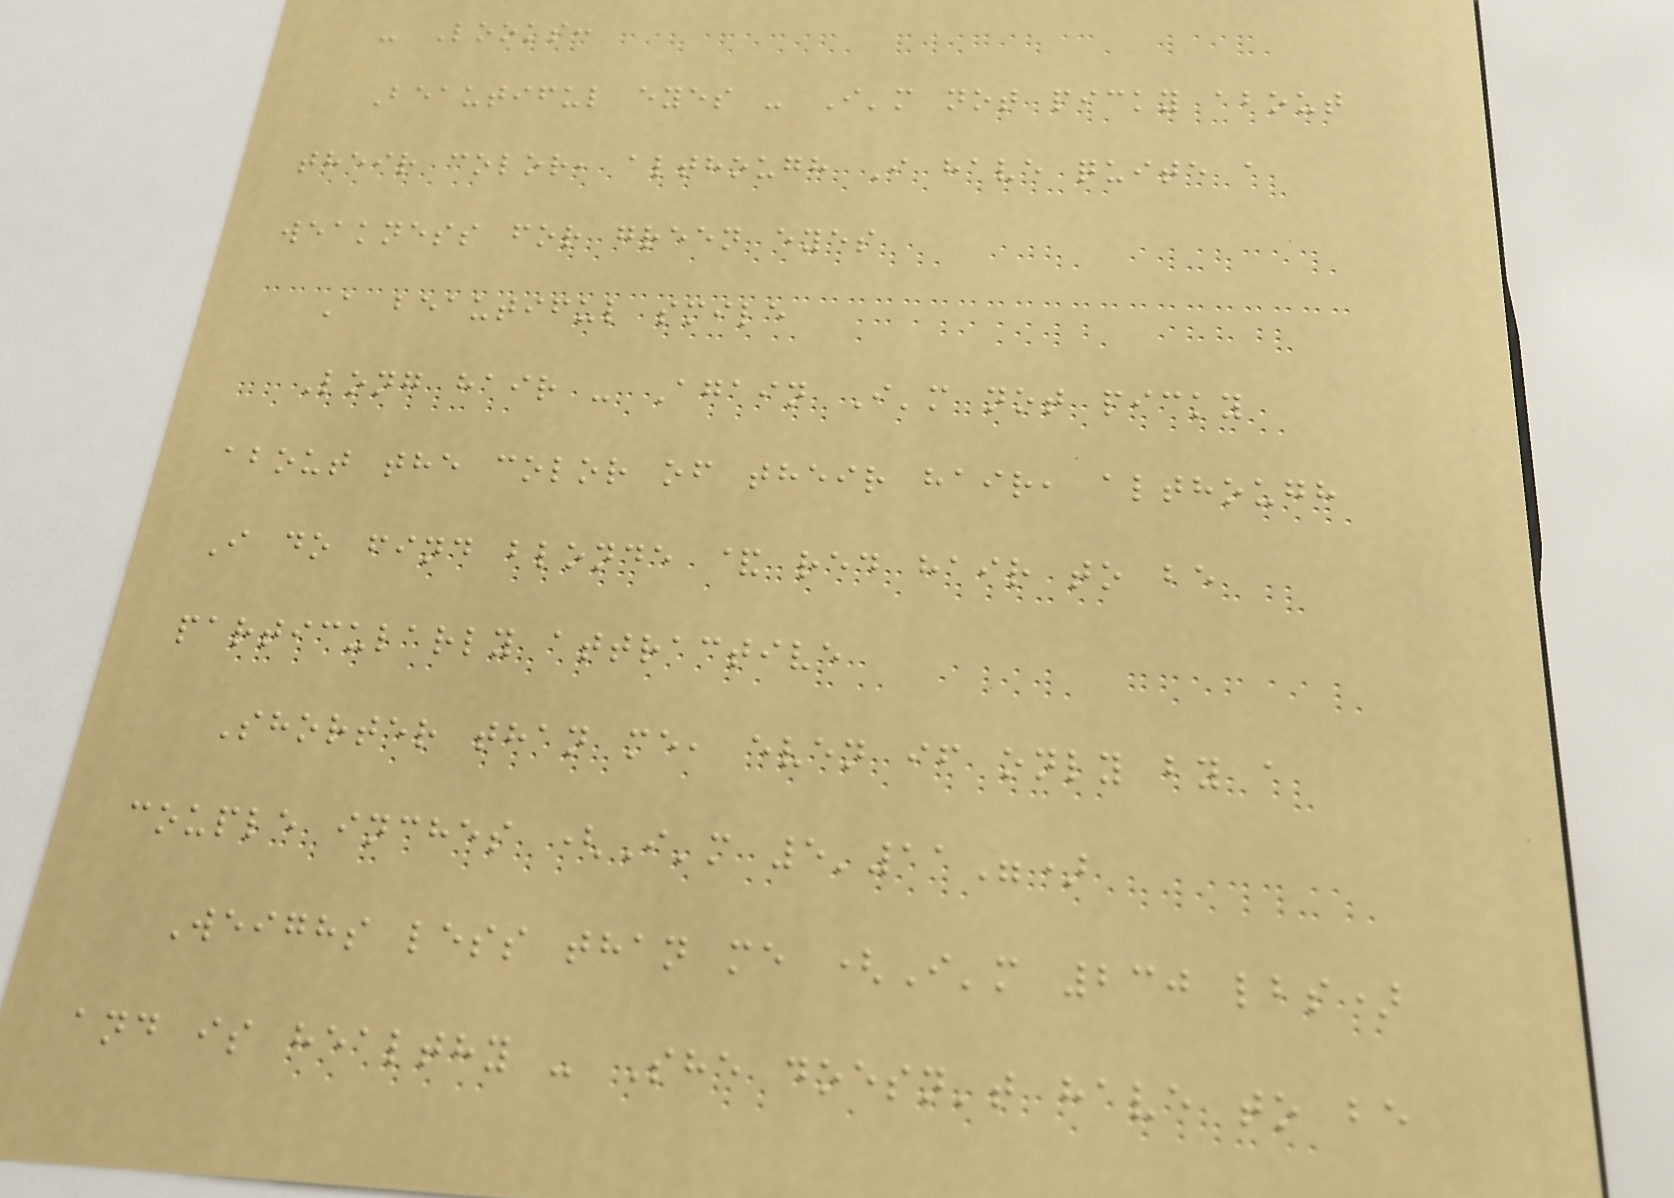- Looks:
Beautiful eyes - I'm not picky about
their color, although I have quite a
weakness for green eyes
A beautiful smile
Long hair - Again I'm not picky
about the color of their hair, although
I do find blonde & red hair to be
particularly attractive
Shorter than me, even if only by a
couple inches (I'm 5'11")
Weighs less than me (I'm 230 lbs)
and is healthy - She doesn't have to be
